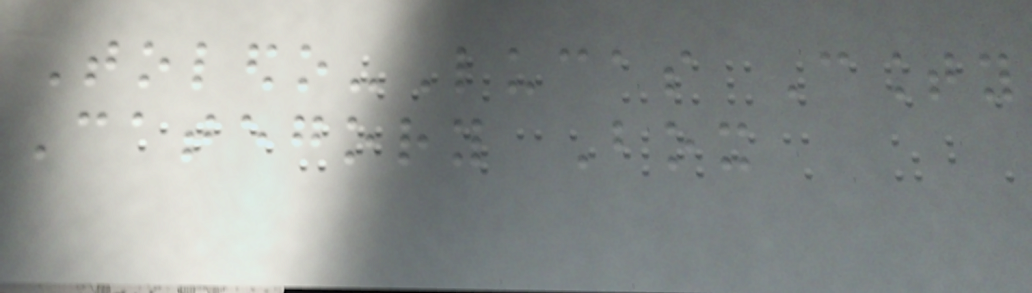Toledo-Lucas County
Category Box
